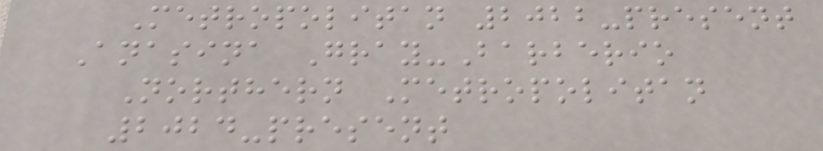Metropolitan 2022-present
Anasina Gray-Barberio
Northern Metropolitan
2024-present
